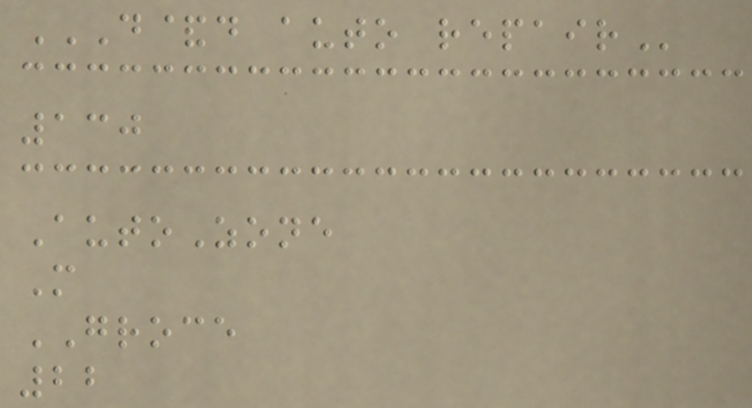D&D AUTO REPAIR
130
AutoZone
M
GROCE
22
